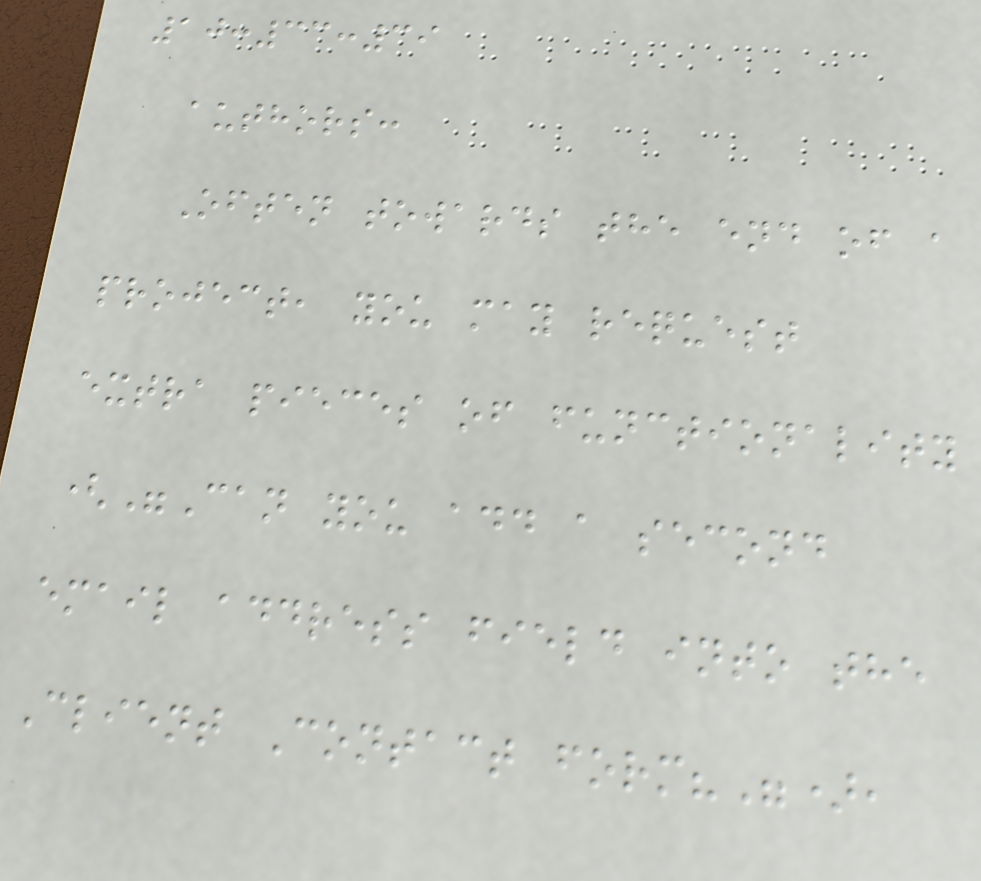10:33:39
authors:
Often towards the end of a
project, you may request
extra pieces of functionality
("Can you add a second
email address field into the
Client Contact form?"),
